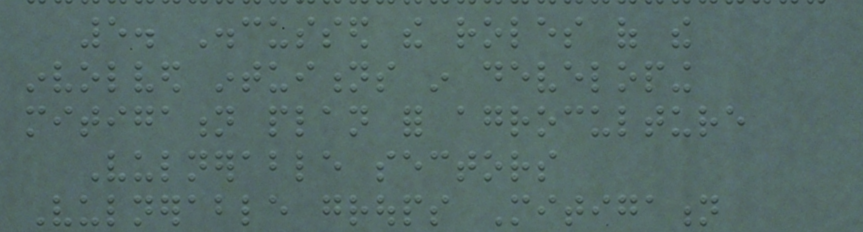5. Discussed the roles of the
involved intuitions in developing
mitigation plan for agroculture
Vulnerable sectors
Vulnerable groups Mitigation
